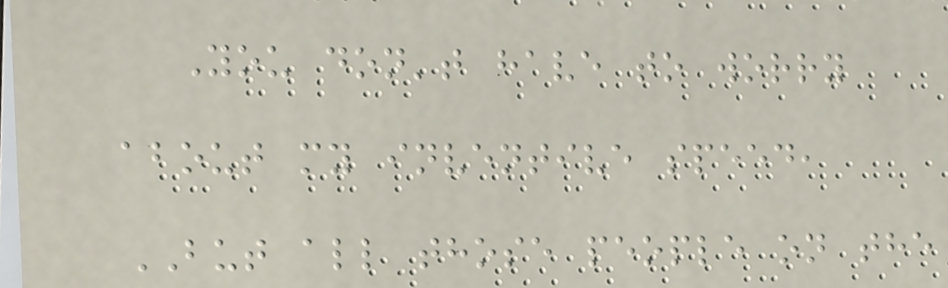You don't have to worry
about my inventive speed,
BUT all those people on the
